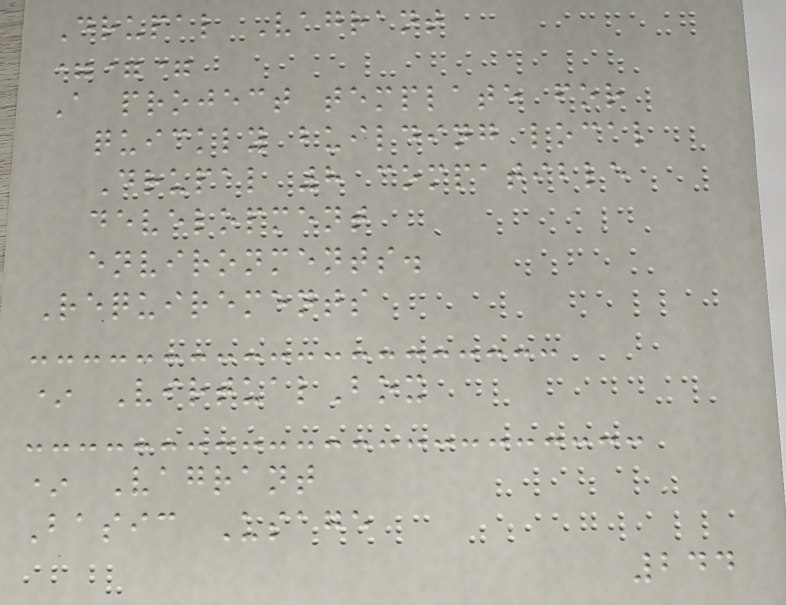Drupal Vagrant
===
A project template for
quickly building local
Drupal 8 compatible
development
environments.
Requirements
* VirtualBox
* Vagrant
Basic Usage
244
